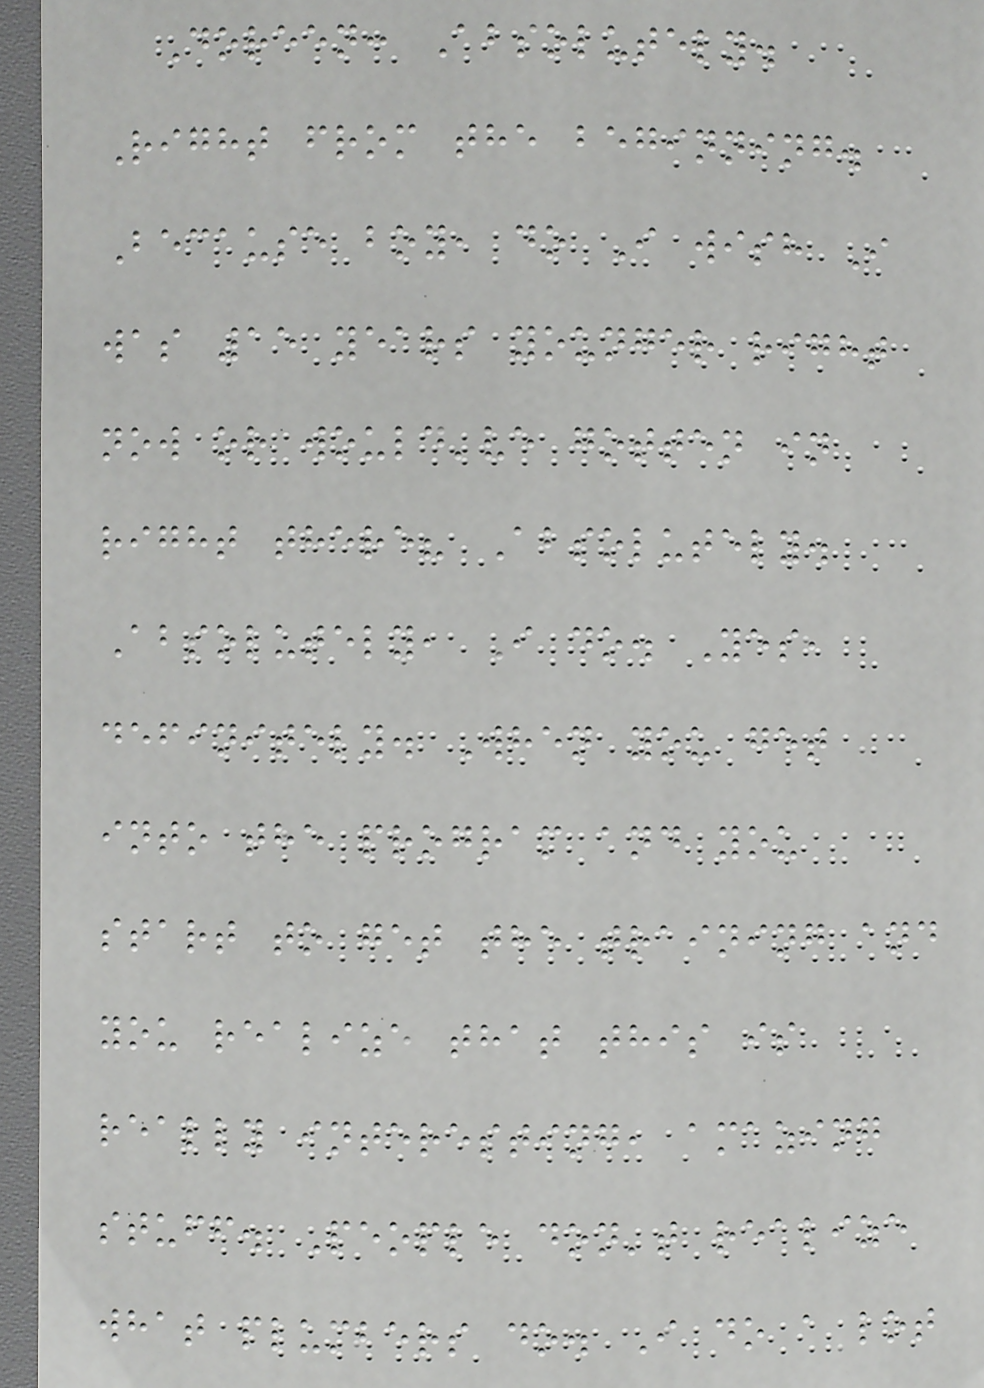Doreen: Absolutely.
Right from the beginning.
Because boy, do I wish I
was 15 years younger right
now or would've gotten in
right there? Absolutely.
Absolutely, I do. Yes,
definitely. When you get
into the program and you
start to get the training and
you realize that this is
really interesting, amazing
stuff. People don't realize
what plumbers do. I do a lot
